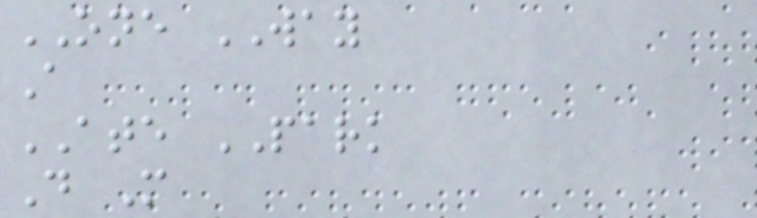ONE WAY
A
ATE PARK
D M
